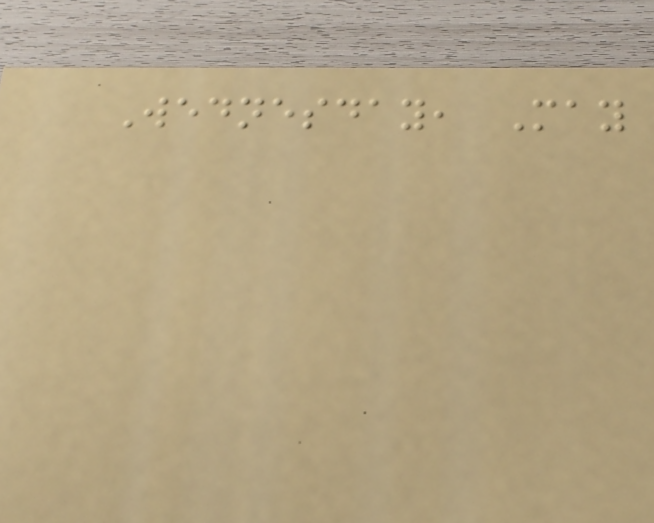Wednesday, May
